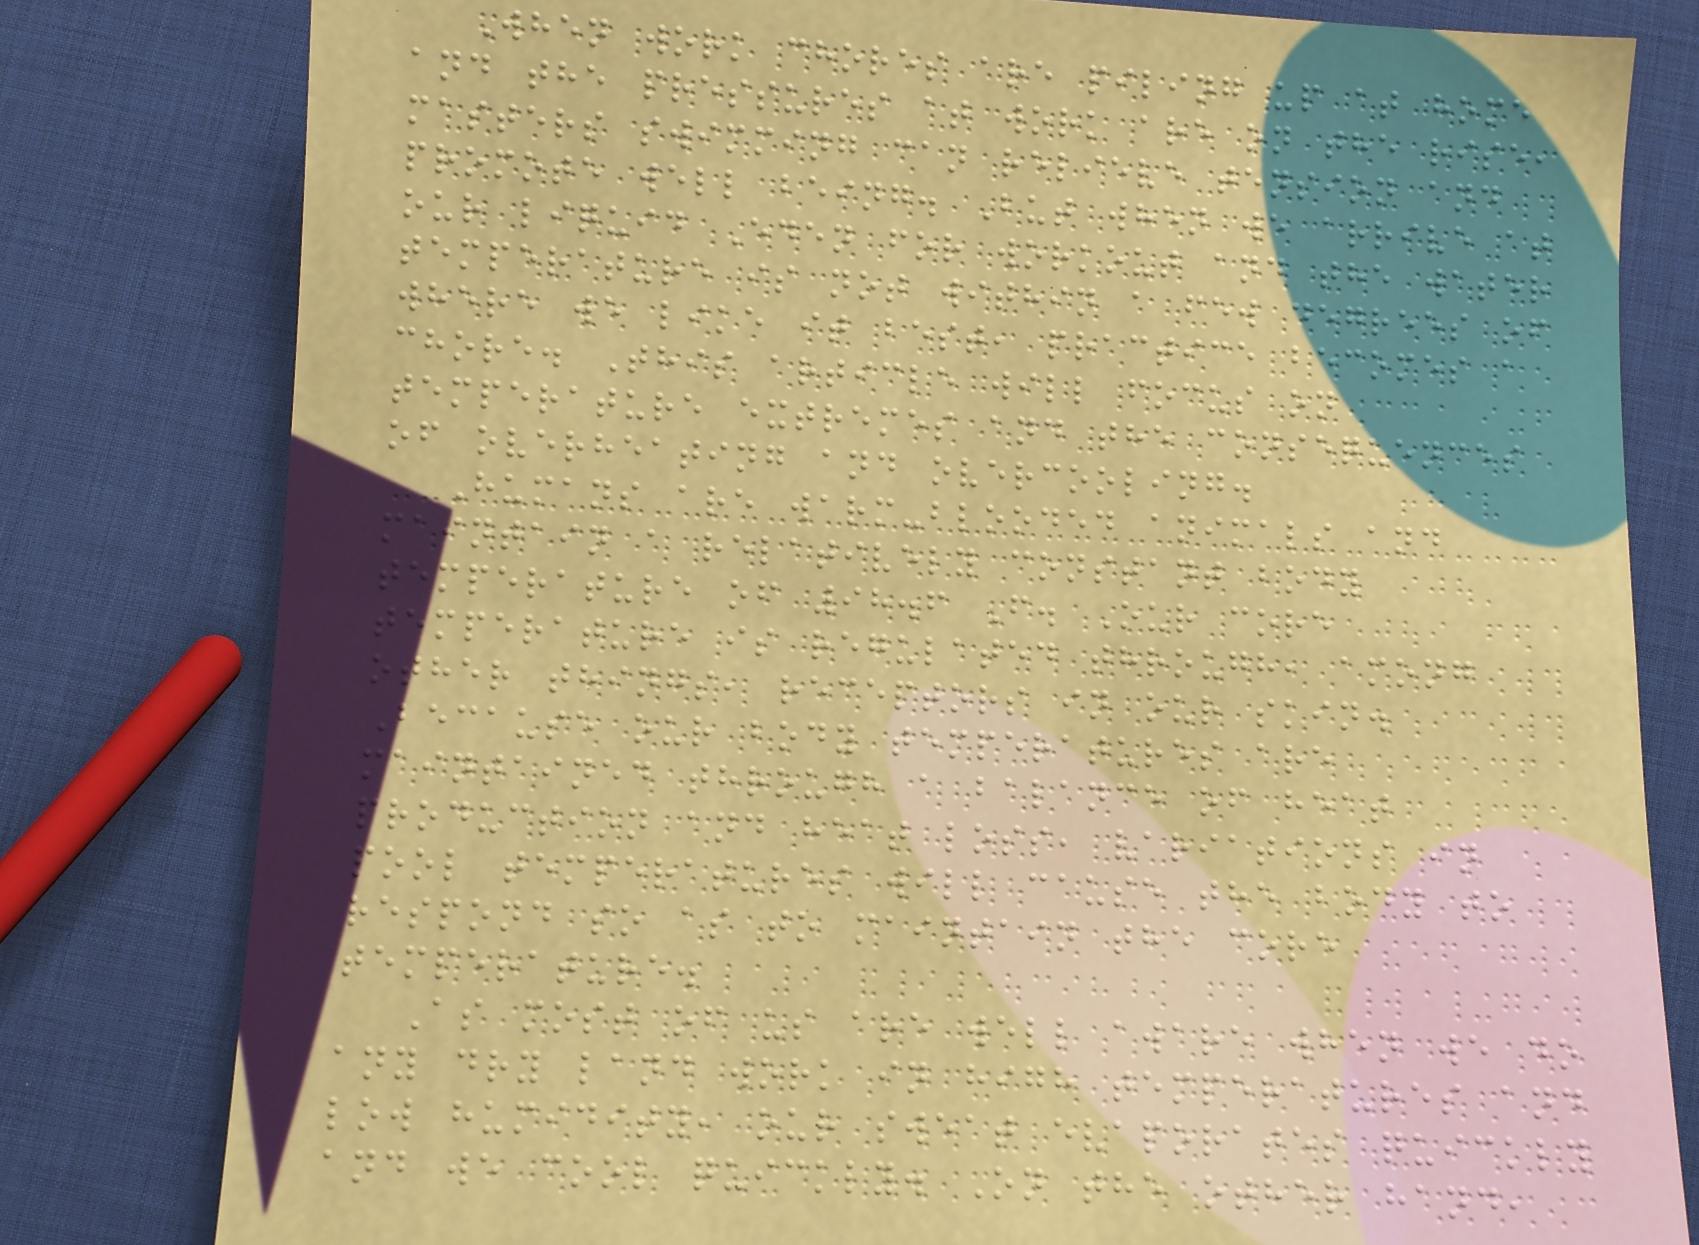When work chores are piling up at home
and the pressures at work are on the rise,
masters swimming can relieve tension and
promote well being. But when we arrive at
our liquid Eden for workout and the water
temperature is not within a few degrees of
where we like it best, practice becomes a
chore. This article will focus on
temperature extremes and the consequences
of overheating and overcooling.
Humans are warm-blooded animals and
maintain a relatively constant body
temperature of 98.6 F. Our core
temperature is regulated through, among
other things, receptors in our skin.
Because our body temperatures are
maintained through a balance of heat
production and heat loss, variations in
pool temperatures will cause the body to
respond so as to maintain the core
temperature.
As most of us are well aware when we do
any dry land work in high temperatures and
low humidity, our sweat evaporates quickly
and we cool quickly. On the other hand,
